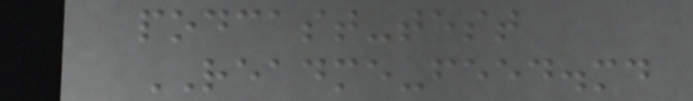podcast-test
README-feed.md
